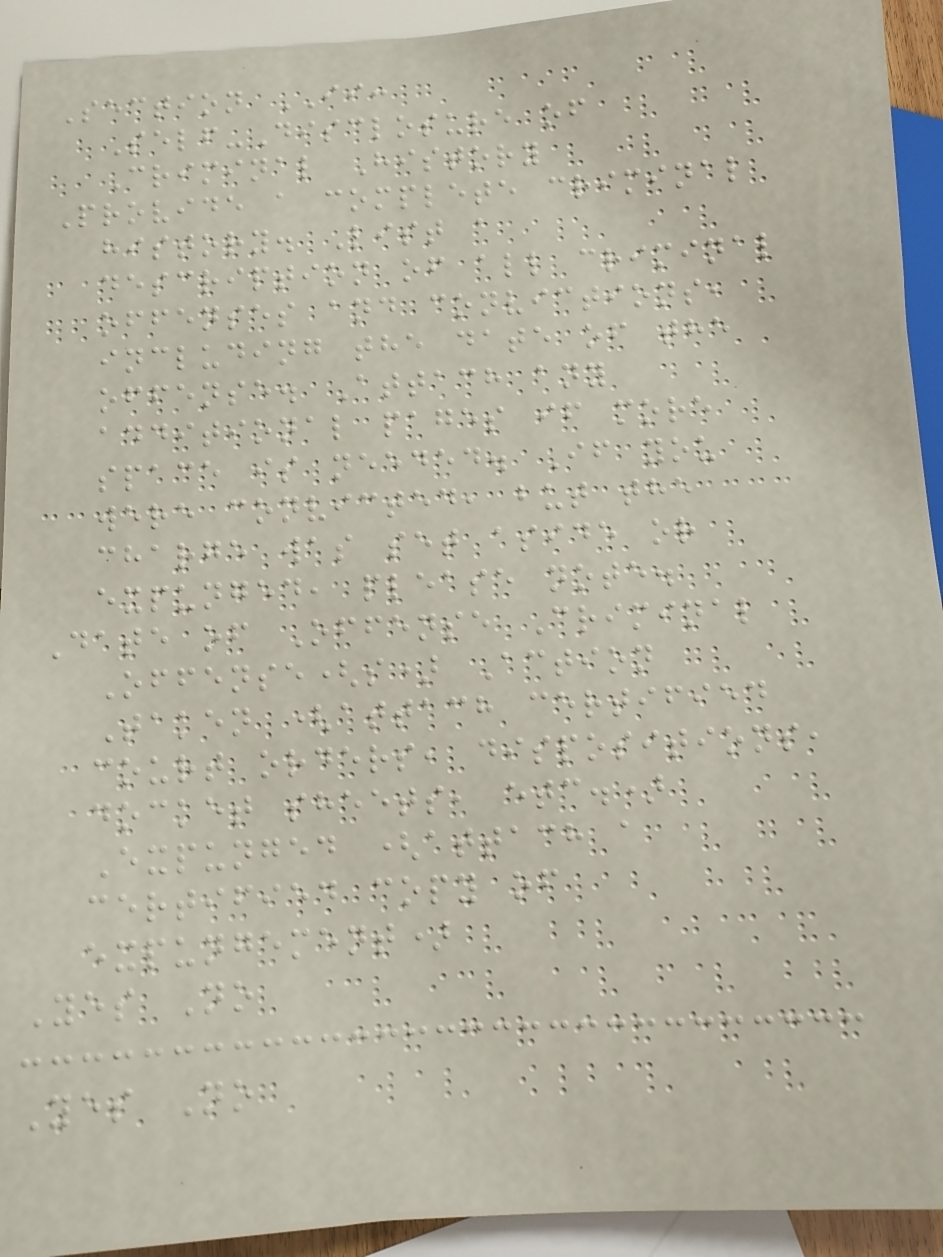Section II:
Self-Disclosure of
Criminal History
Provide a complete criminal
history. List a
description of all criminal
offenses and convictions,
including the date of the
offense. Attach any
additional pages if more
space is needed. If you
were convicted, but the
charge was set aside or
expunged, please note.
Date of Offense Criminal
Offense(s) Action
Taken (attach certified
court orders, dispositions,
docket sheets, etc.)
Expunged (attach a
certified copy of
expungement)
Yes No
Yes No
